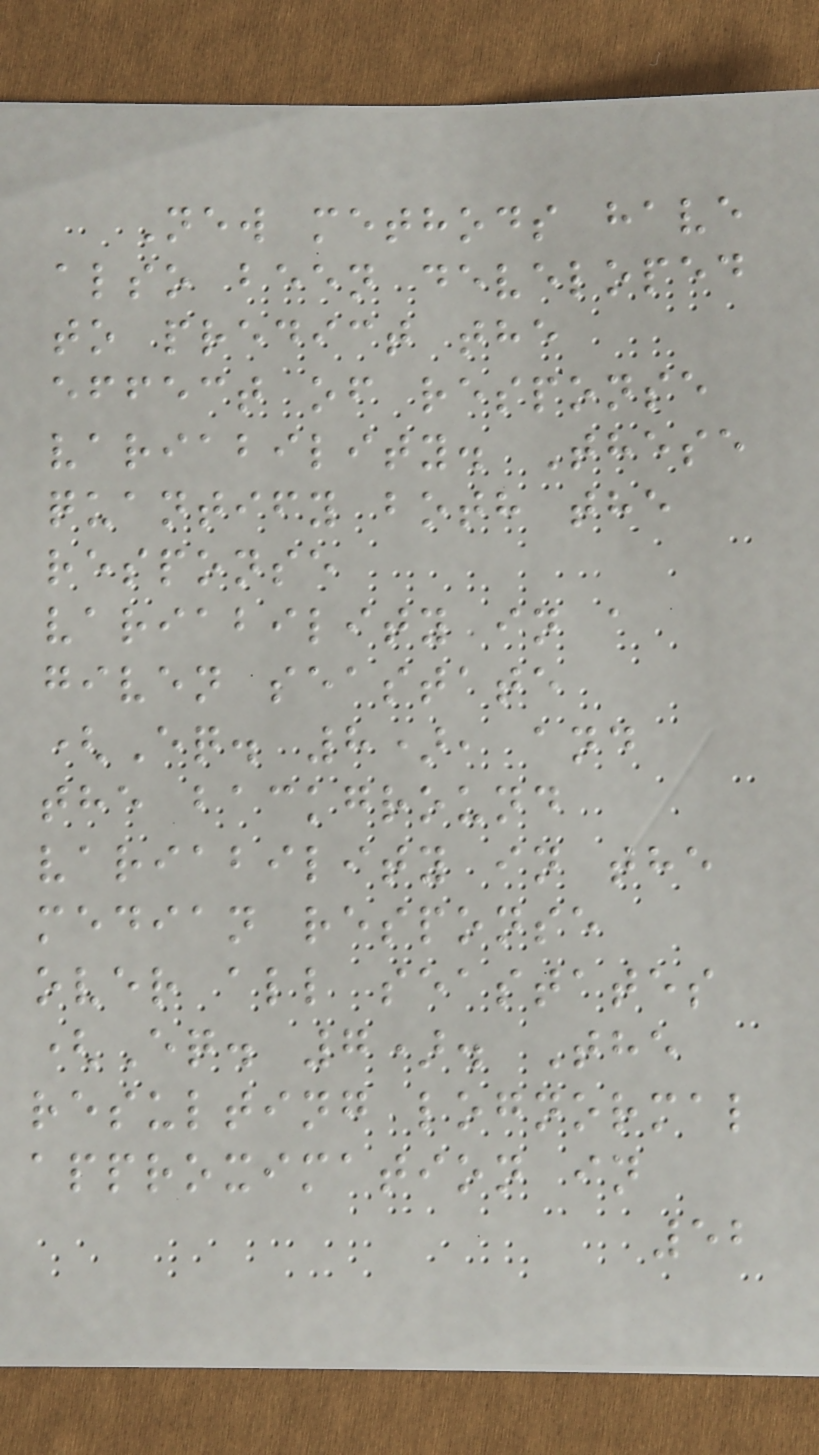New methods have
also been developed
to predict the
effect of response
variability. These
quantify both the
response
variability in a
given seastate
(Eq. 8), and
the background
variability in the
median response
over all seastates
(Eq. 7). The
resulting lognormal
approximation in
52
